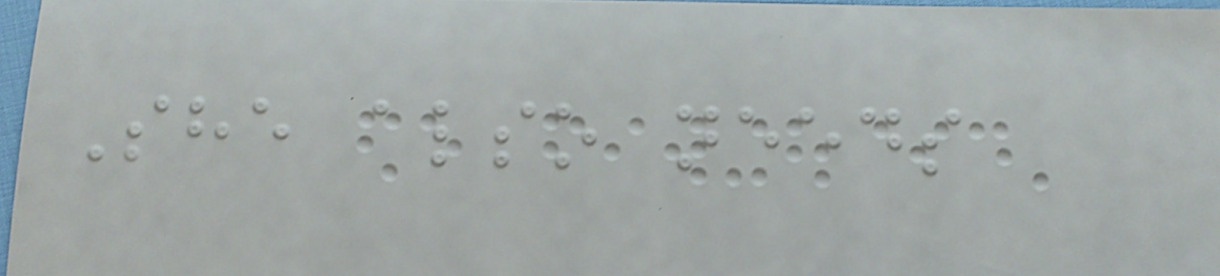She also needs
